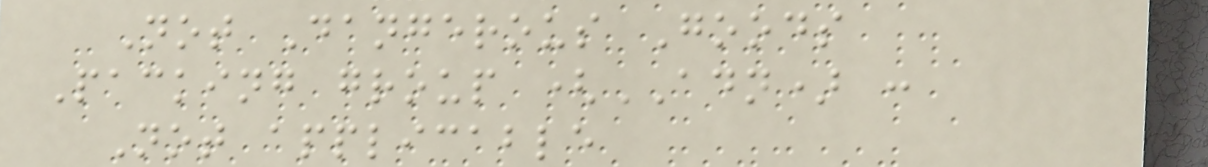Not Dangerous Goods
Packing group (ADN) :
Not applicable
